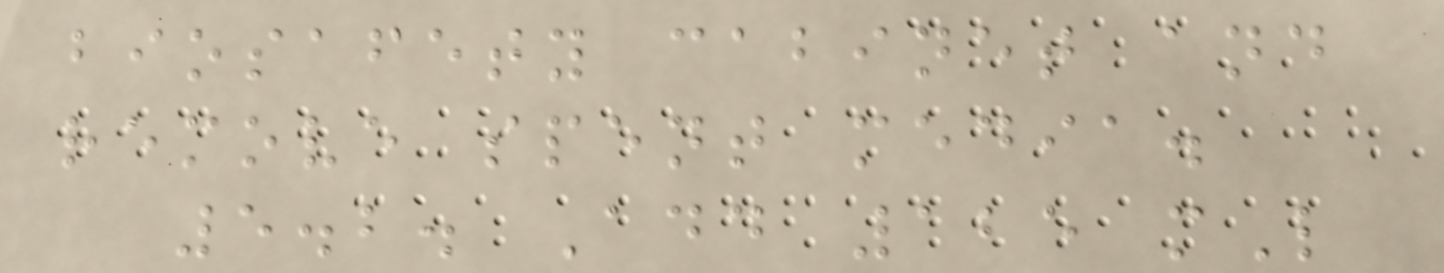biosafety cabinet and
remove spent media.
5.2. Add 125 mL
